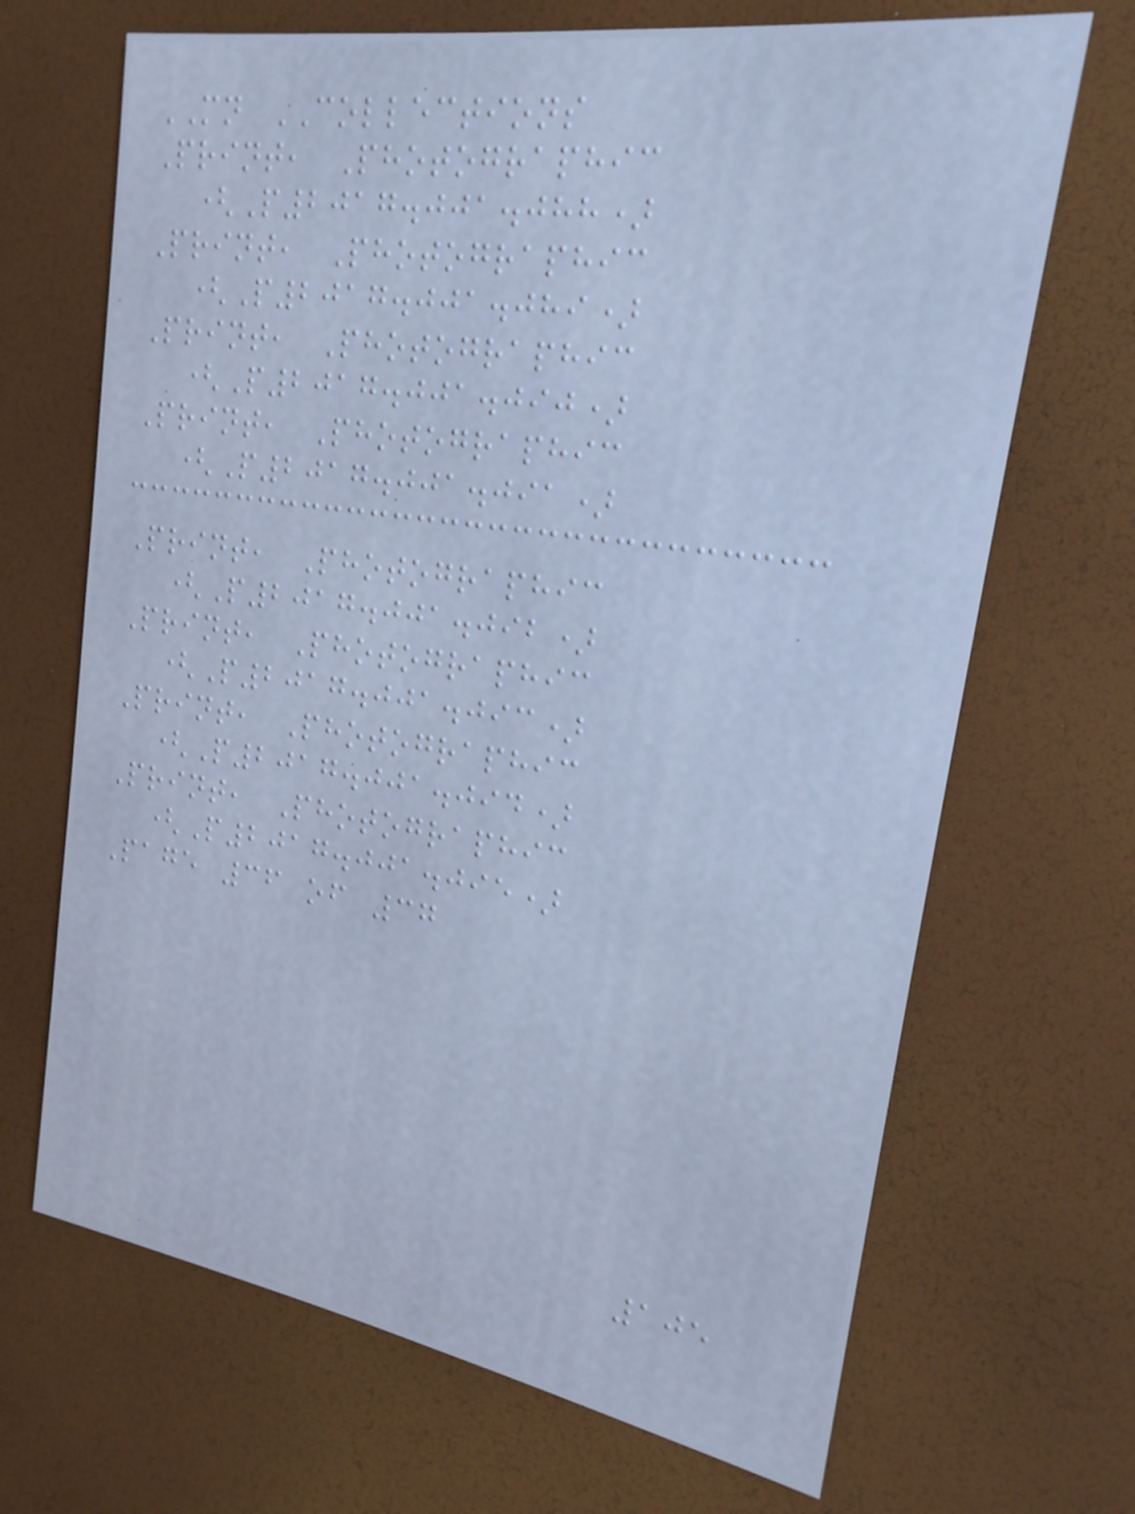MN COLLECTIONS
Print, Photographic
(P2017.001.088)
Print, Photographic
(P2017.001.089)
Print, Photographic
(P2017.001.090)
Print, Photographic
(P2017.001.091)
Print, Photographic
(P2017.001.092)
Print, Photographic
(P2017.001.093)
Print, Photographic
(P2017.001.094)
Print, Photographic
(P2017.001.095)
Page 36 of 37
105
